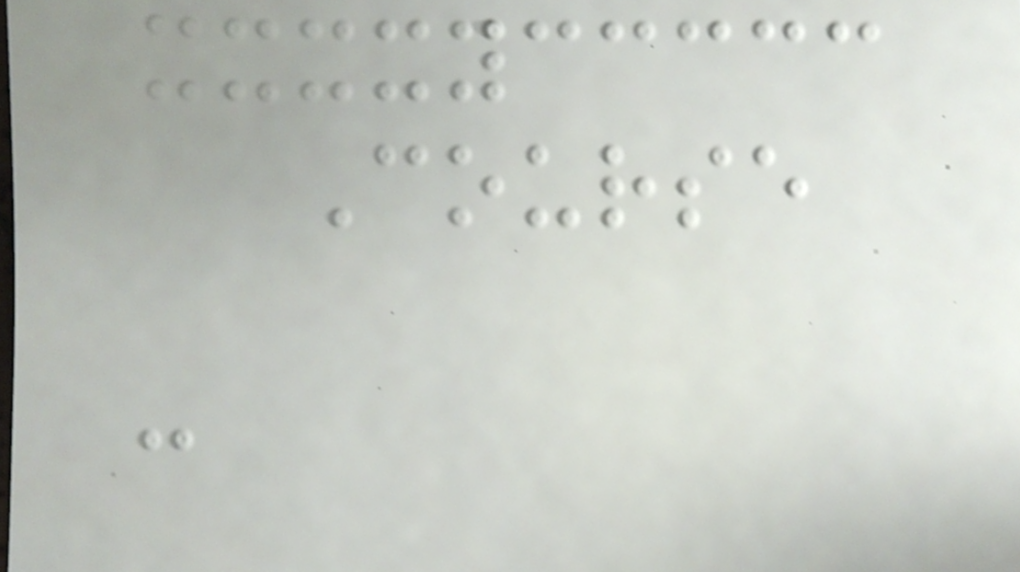Course
:
